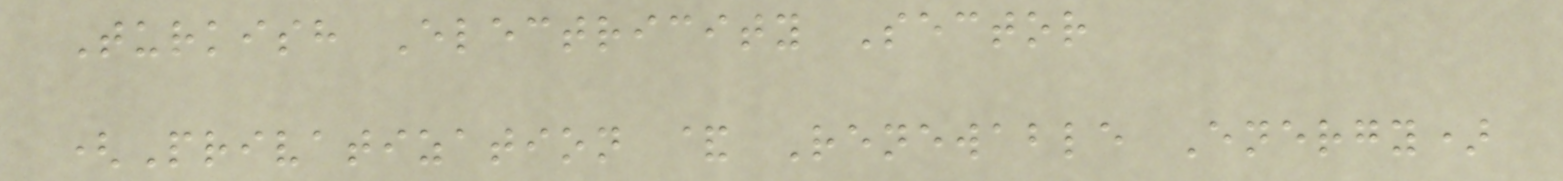Turkish Electricity Sector
(Privatization & Renewable Energy)
